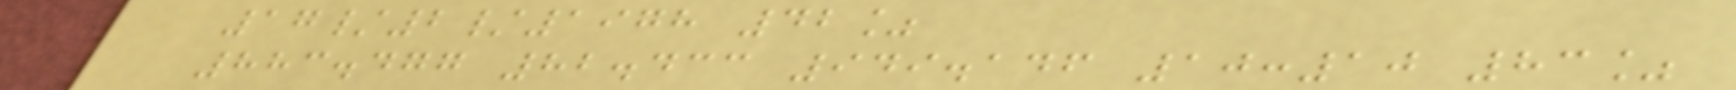17/2/1978 42%
883.477 82.433 949.146 10:10 83%
